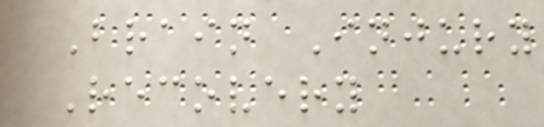Brain Injury
Recovery
